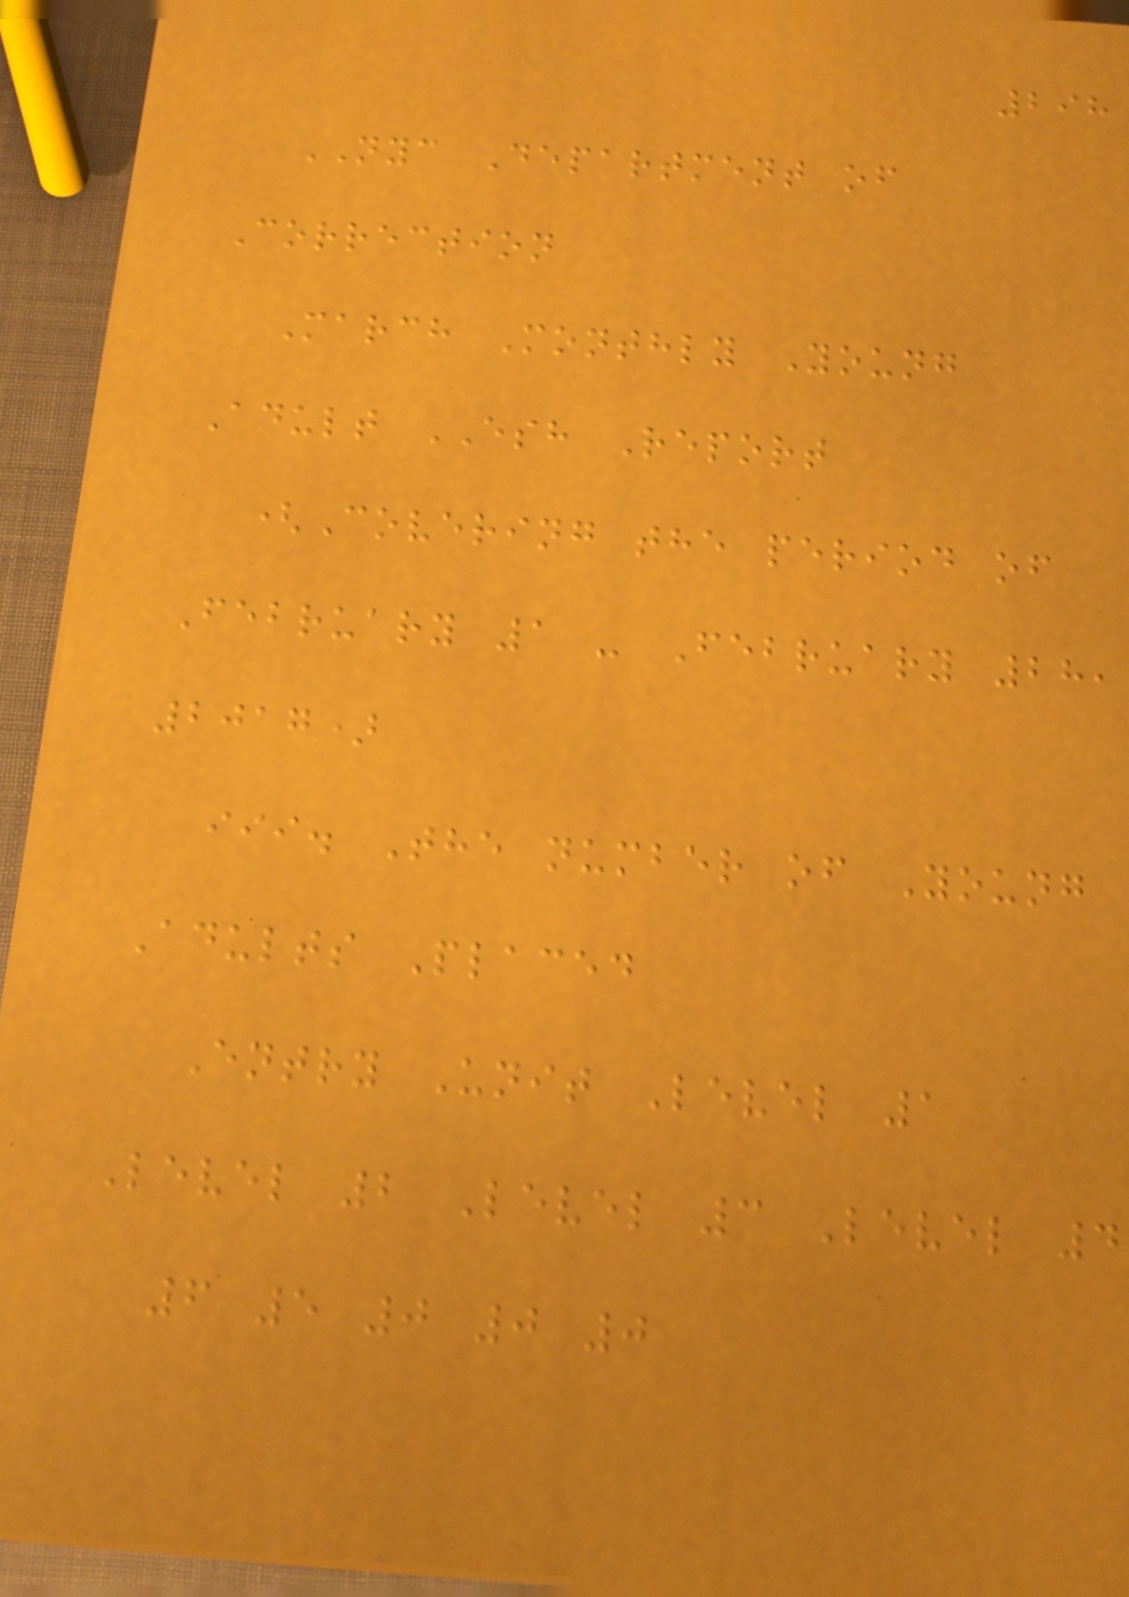298
NYC Department of
Correction
March Monthly Young
Adult ESH Report
(Covering the period of
February 1 - February 28,
2017)
iii. The number of Young
Adults Placed
Entry Unit Level 1
Level 2 Level 3 Level 4
6 5 0 0 0
